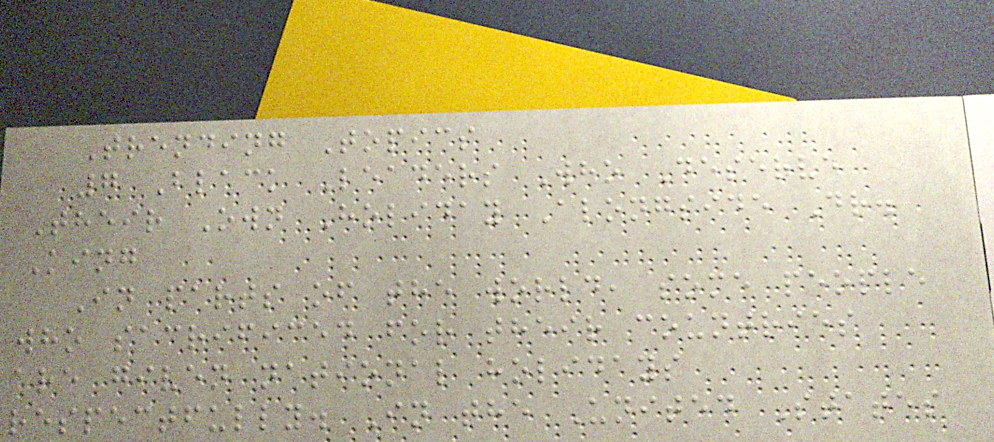Trending Topics
7 Black Leaders Who Deserve
Their Own Holiday Alongside Dr.
King
In parts of the world, some people
who sacrificed for their countries
are given national holidays
respectfully. In the United States
